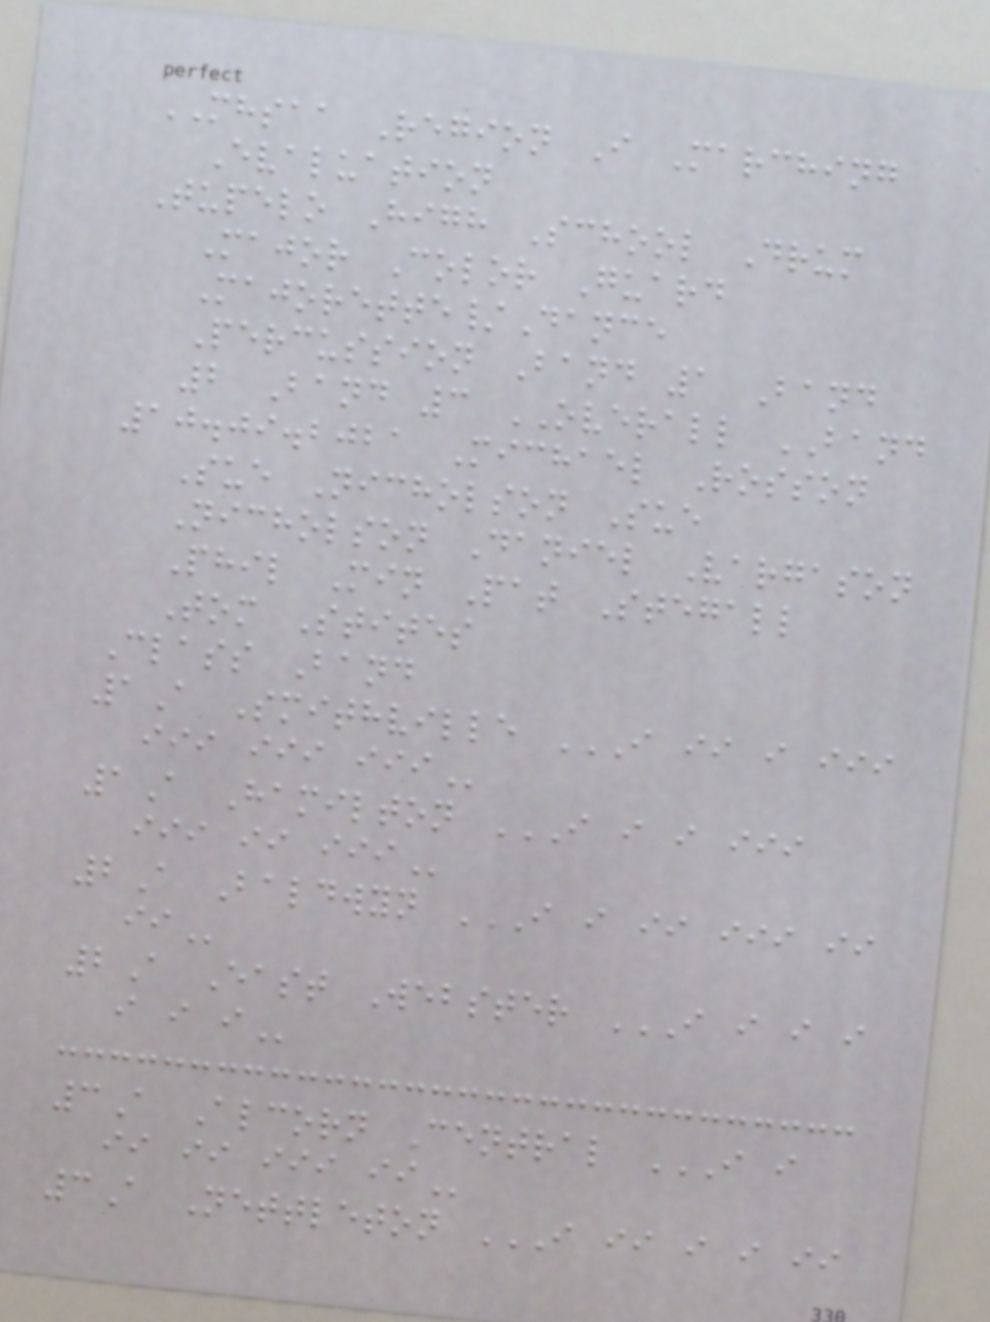MHSAA Region I Marching
Evaluation
Tupelo High School Drum
Major Color Guard
Majorette/Dance
Percussion Band 1 Band
2 Band 3 OVERALL BAND
10.09.2021 Michael Rosson
Sue Nicholson Sue
Nicholson Daniel Vargason
Phil Min Pat Stegall
Tom Stites
Class Band
1A Smithville I II I III
III III III
1A Hamilton I I I III
III II III
2A Baldwyn I I II III II
II
2A East Webster I I I I
I I I
3A Alcorn Central I I
II II III II
3A Nettleton I II I I II
